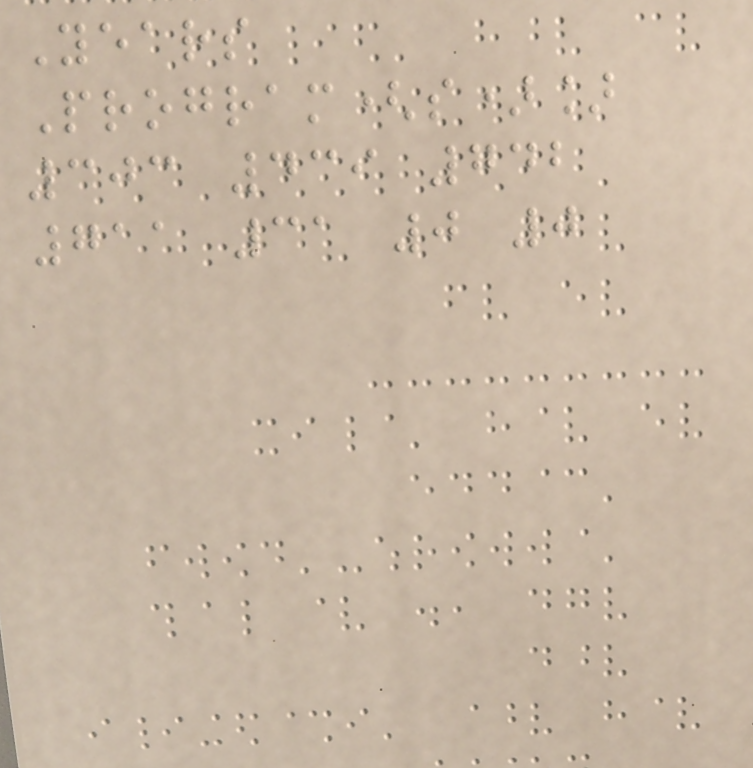Years
Program(s)]
303 439 742
711 31 0 0
